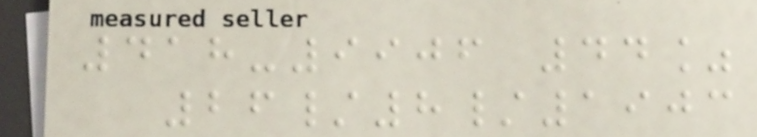418-9906 44%
26/8/1903
